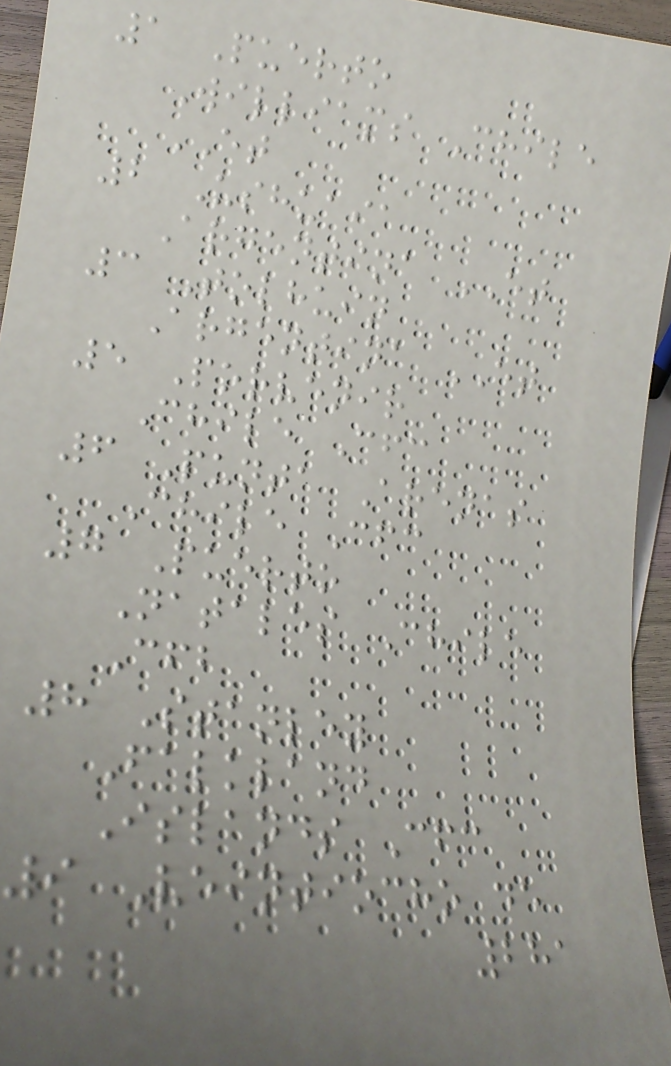1 Puerto
Williams Chile
ET
2 Ushuaia
Argentina ET
3 Tolhuin
Argentina ET
5 Porvenir
Chile Cfc
6 Punta Arenas
Chile Cfc
7 Puerto
Natales Chile
Cfb
8 Stanley
Falkland
Islands Cfc
9 Veintiocho de
281
